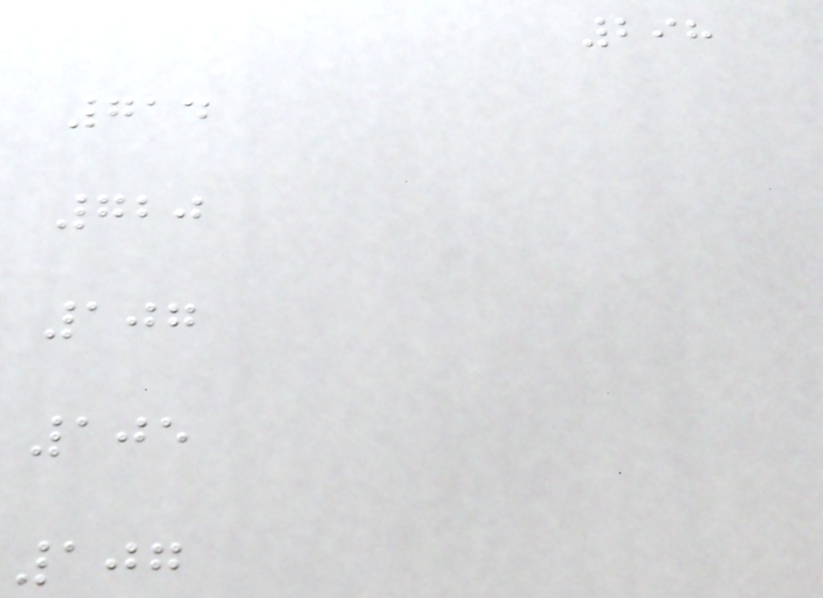298
714
720
107
105
107
